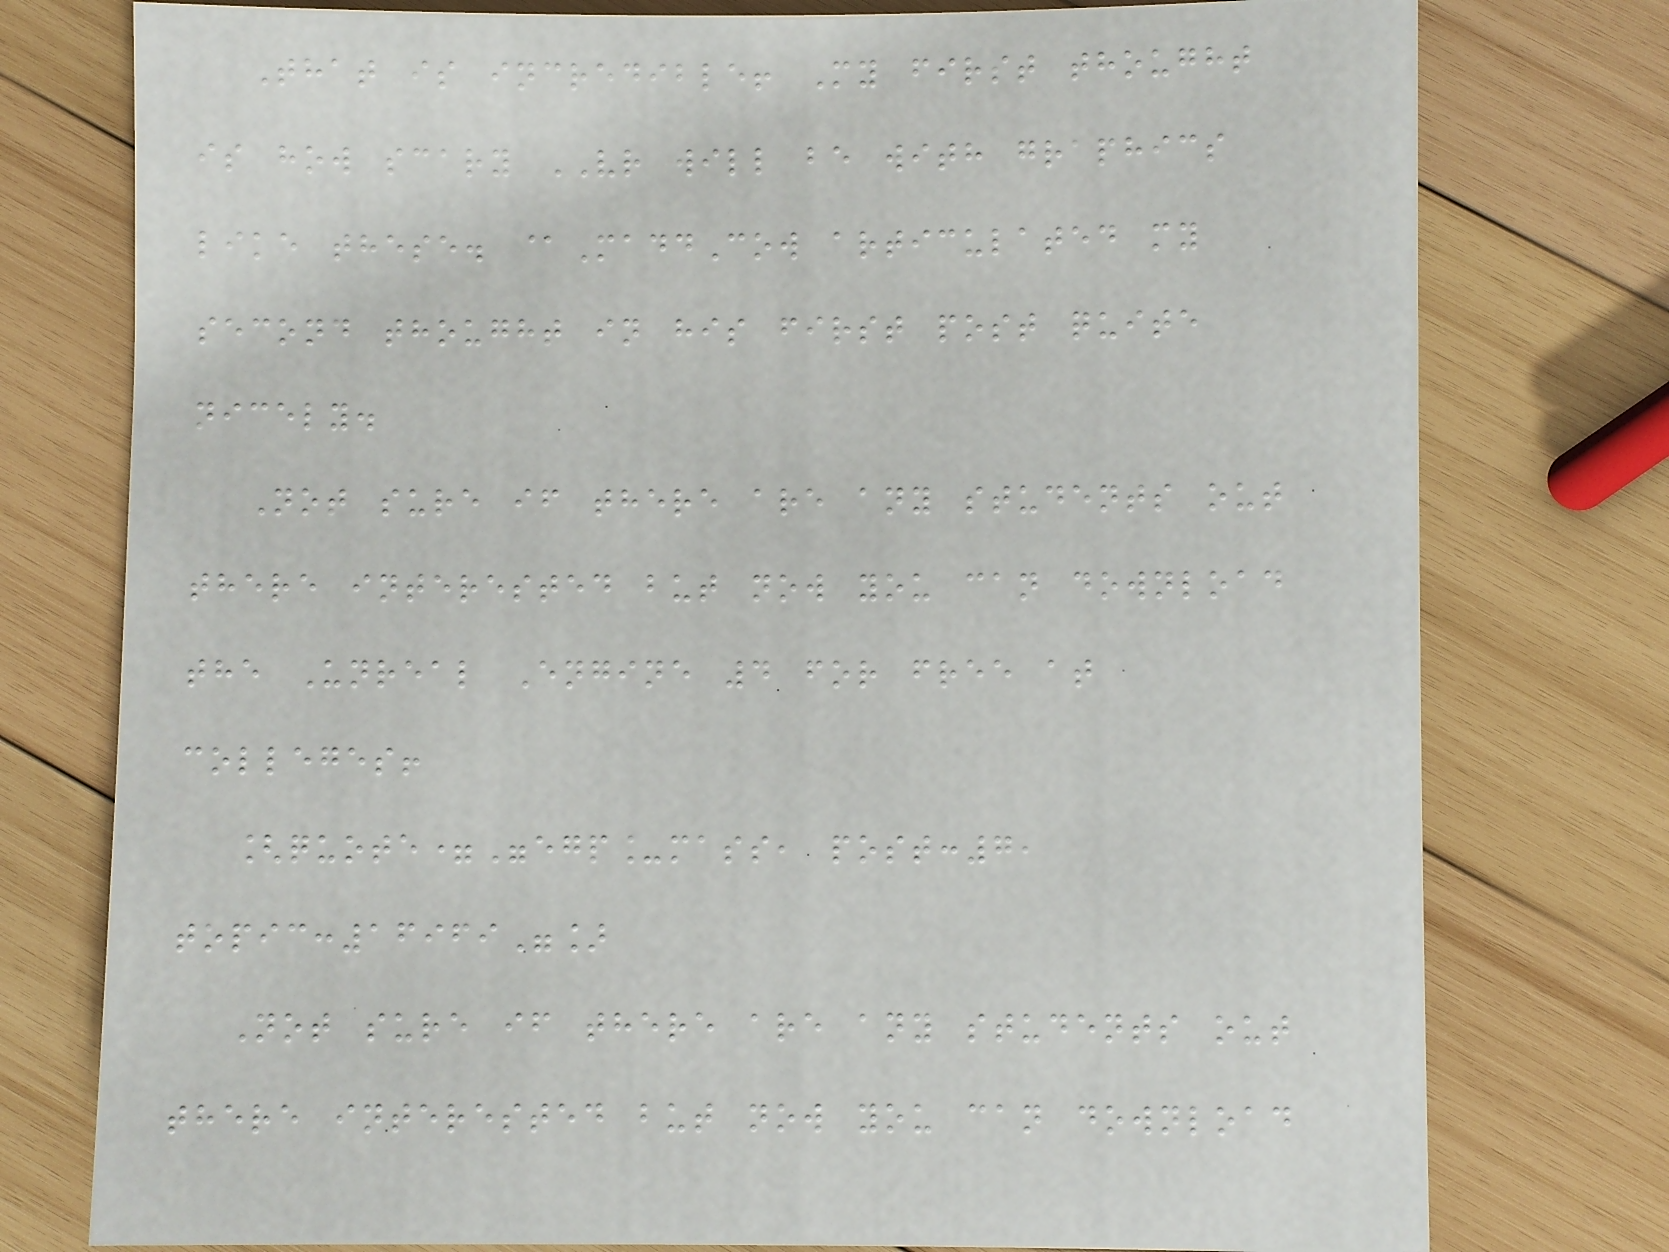That is incredible! My first thought
is how scary VR will be with graphics
like these. @MaddCow articulated my
second thought in his first post quite
nicely.
Not sure if there are any students out
there interested but now you can download
the Unreal Engine 4 for free at
colleges!
[quote="egp_mass, post:7,
topic:16969"]
Not sure if there are any students out
there interested but now you can download
